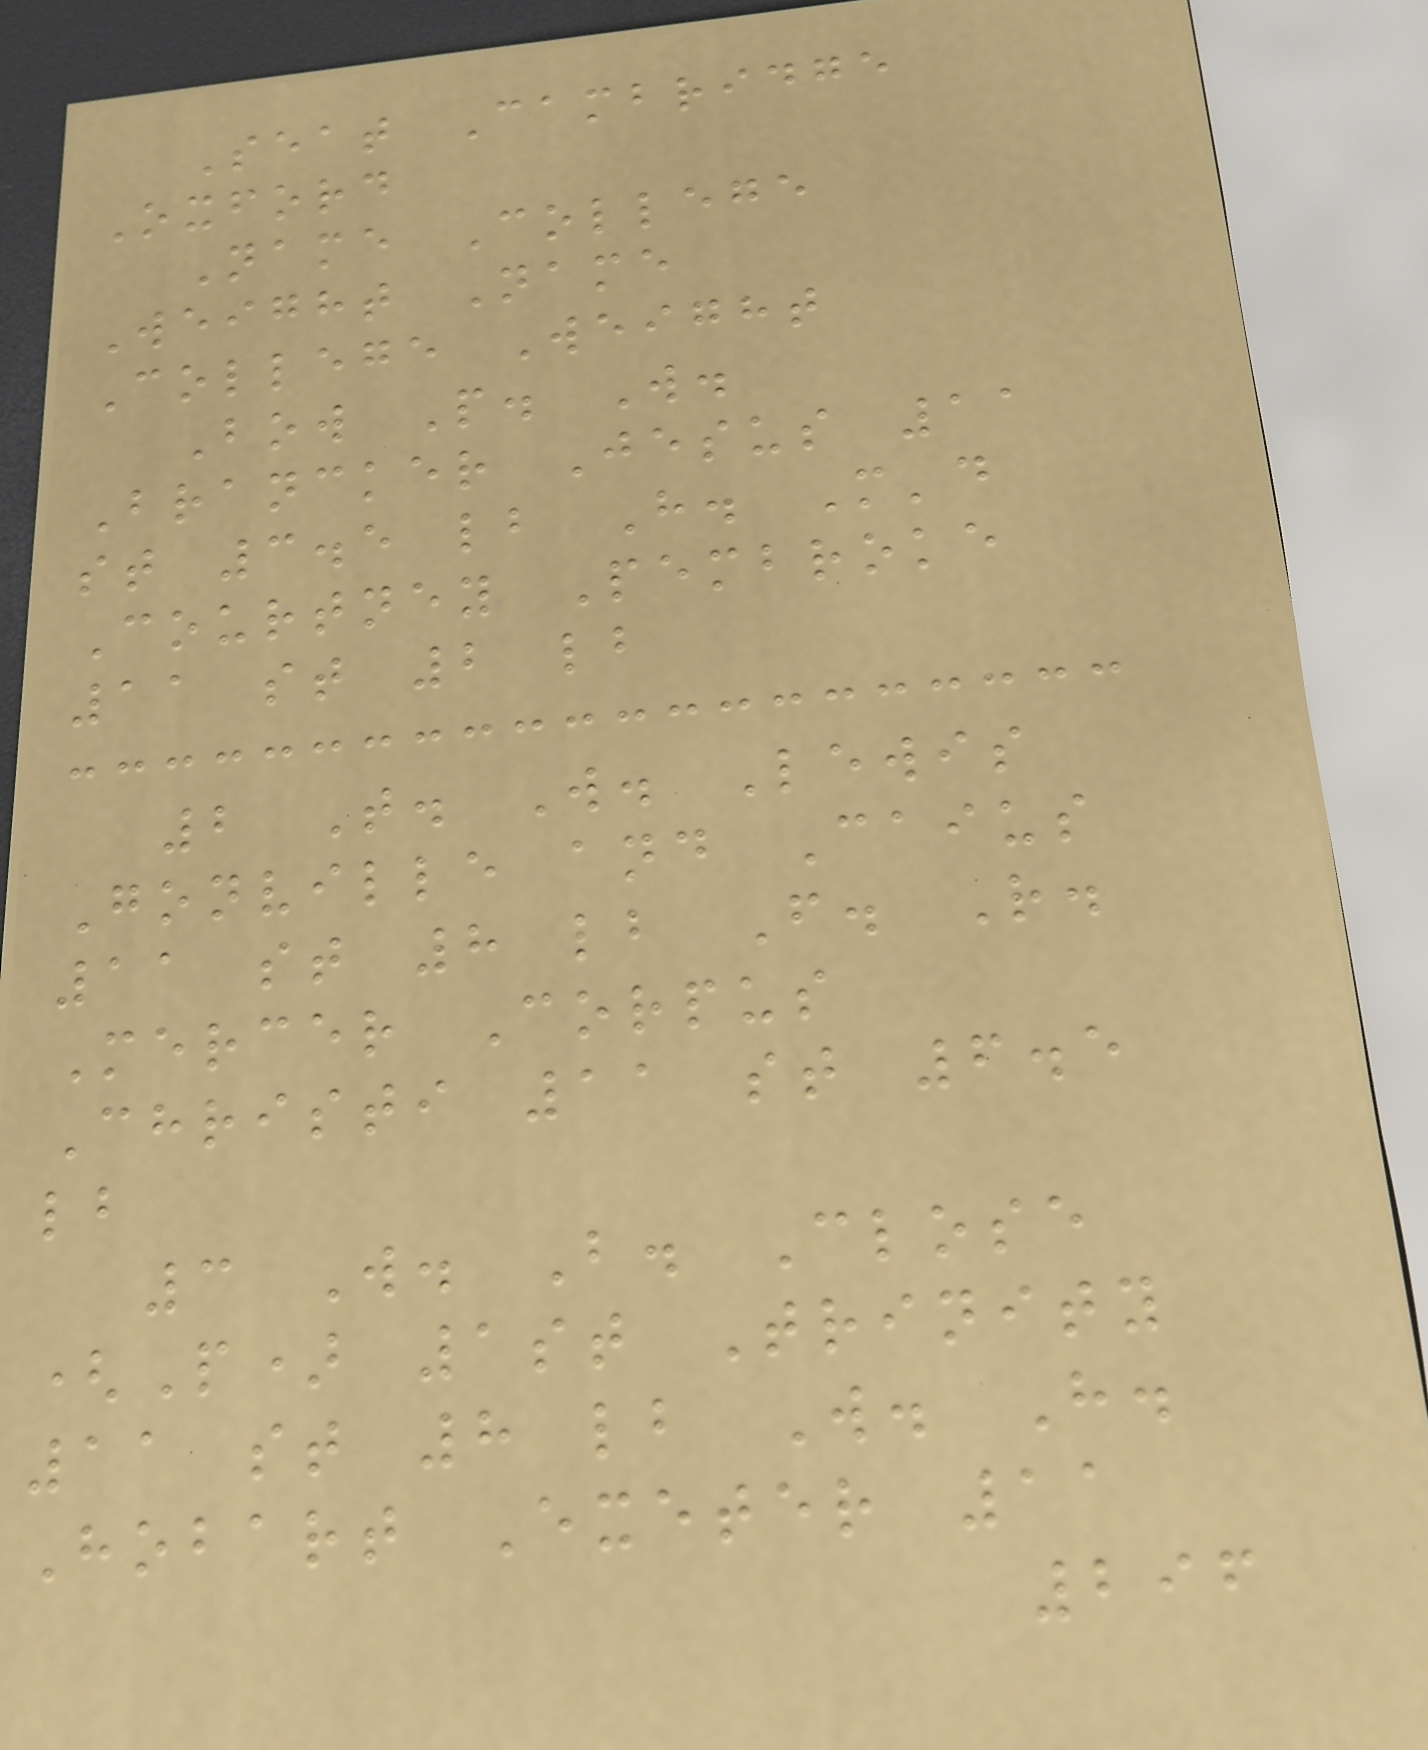Seat Cambridge
Oxford
Name College
Weight Name
College Weight
Bow P. W.
Brancker Jesus 11
st 3.5 lb H. M'd
Courtney Pembroke
11 st 2 lb
2 T. W. Lewis
Gonville and Caius
11 st 8 lb F. R.
Mercer Corpus
Christi 11 st 6.5
lb
3 W. B. Close
(P) 1st Trinity
11 st 8 lb W. H.
Hobart Exeter 11
296
